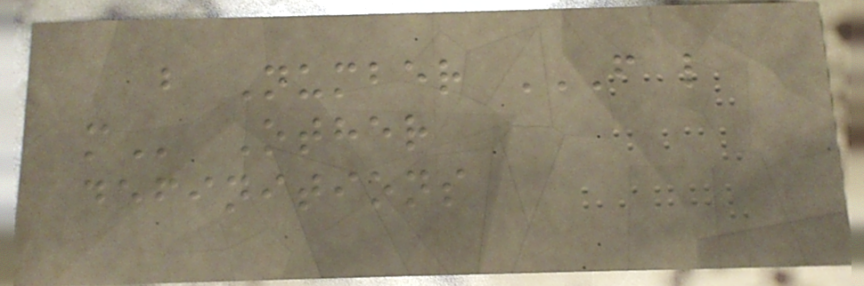b Number F L
M Other
definitions
